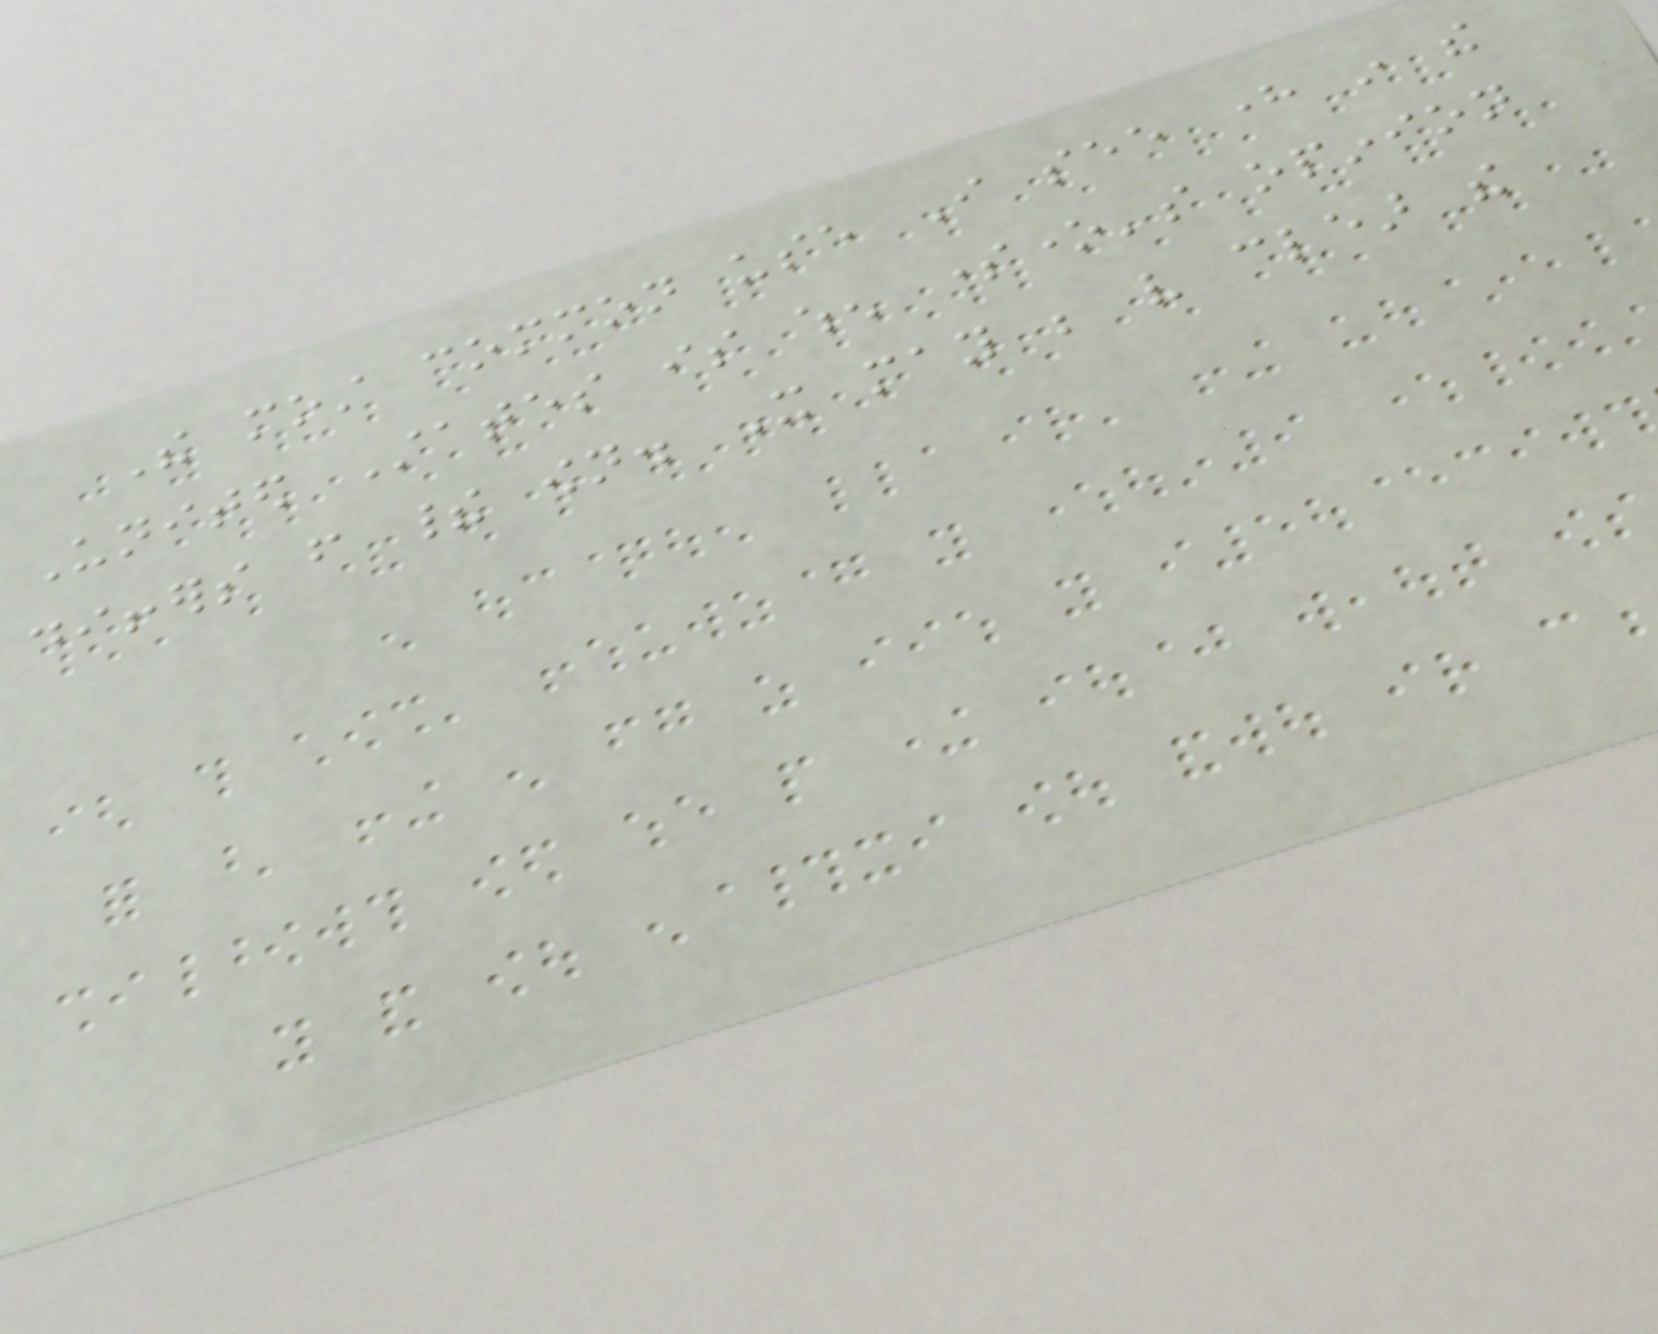The most common use I see here in the
United States is when someone's opinion
differs from their own. It may be very clear the
